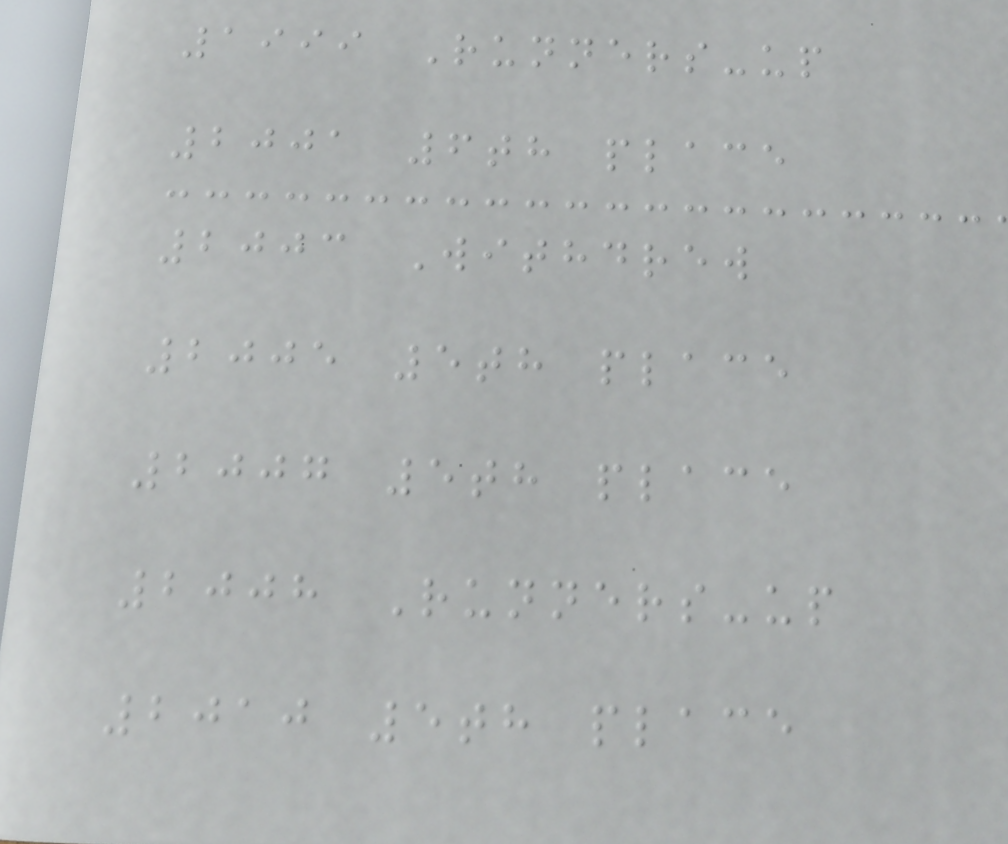1999 Runners-up
2001 6th place
2003 Withdrew
2005 5th place
2007 5th place
2008 Runners-up
2010 5th place
